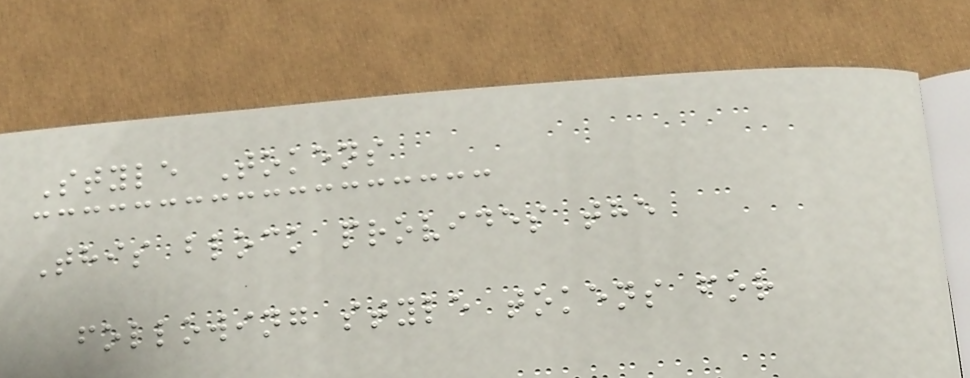Style Tokens
This block provides the
following style tokens for
